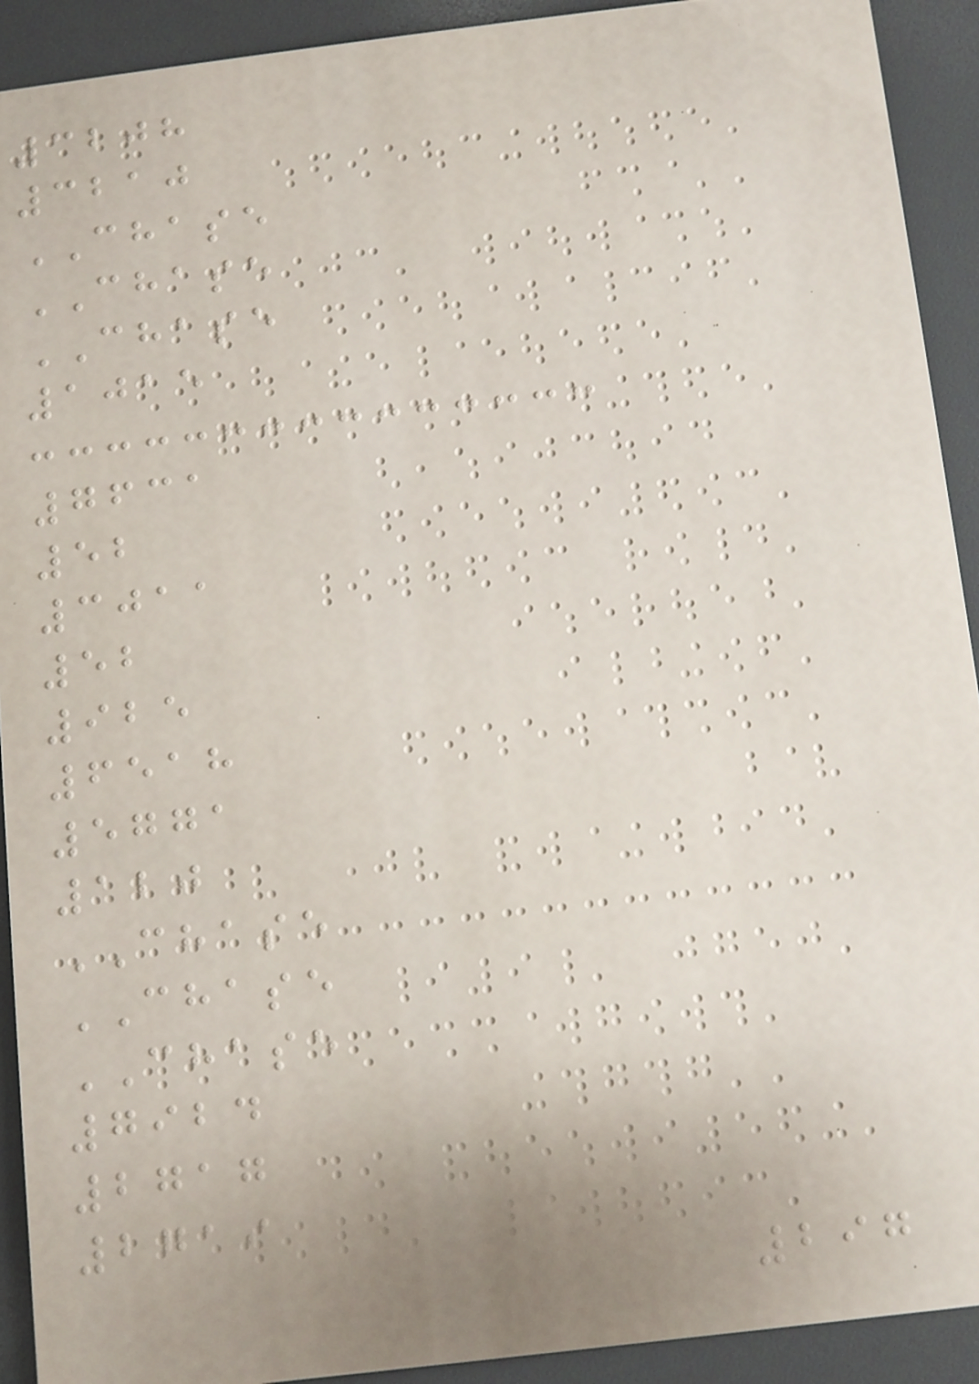3208
3210
CHASE
CHASE
CHASE
1015
7631
52
3011
52
925
6518
5771
120
CHASE
CHASE
CHASE
7924
2717
2719
297
